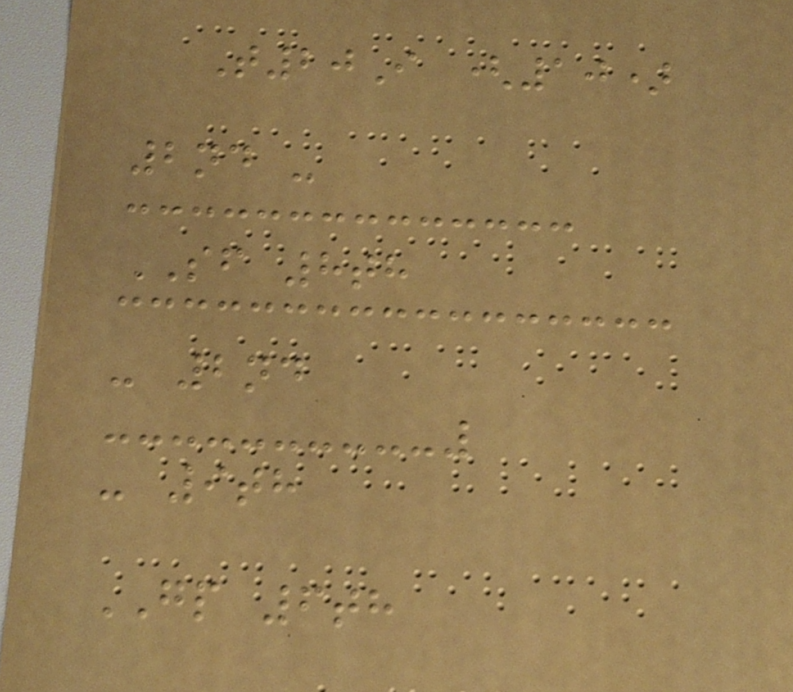T20I (10)
2nd -
SF 8th
- 2nd
- 9th
GP 6th
